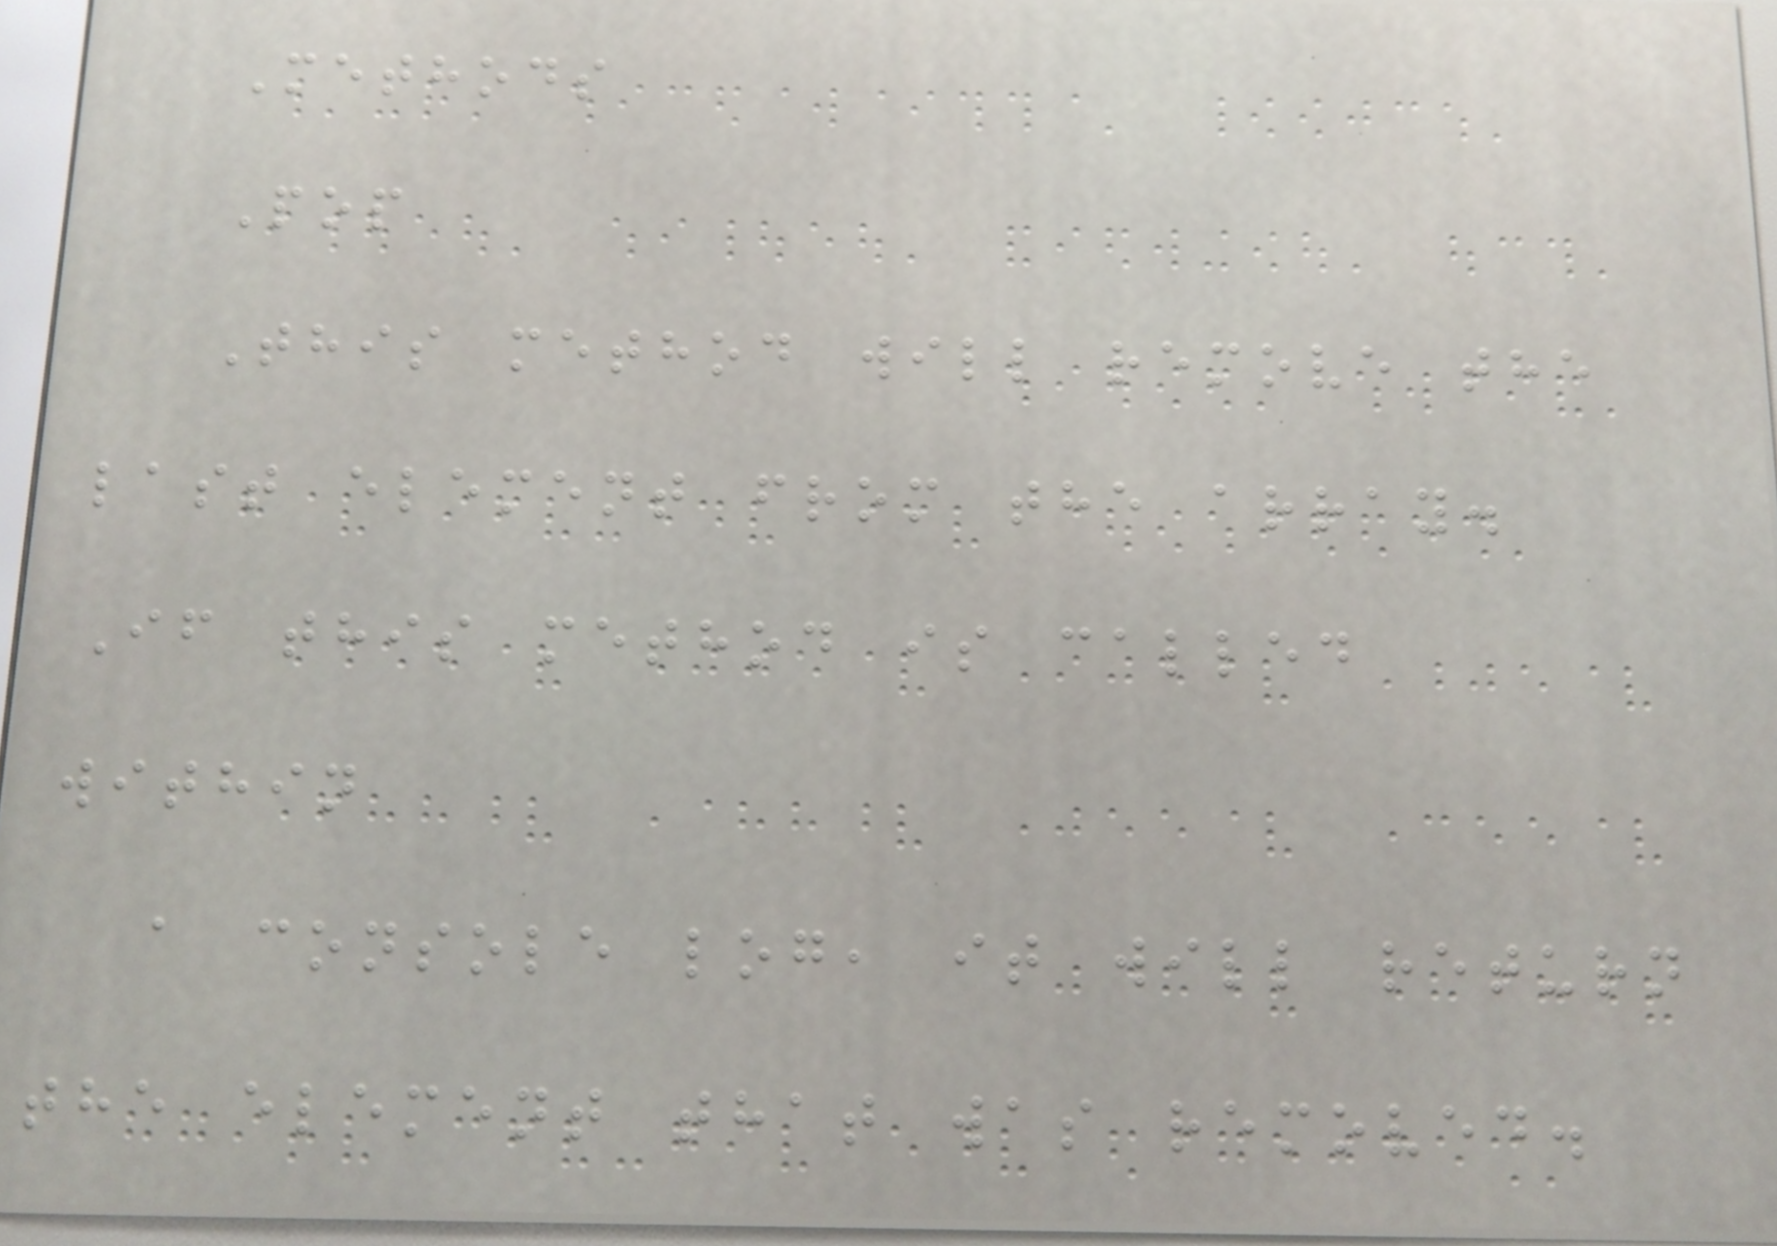Methods
Pop
This method will remove the
last element from the array.
If this method is called
within
a console log, it will return
the element that was removed.
